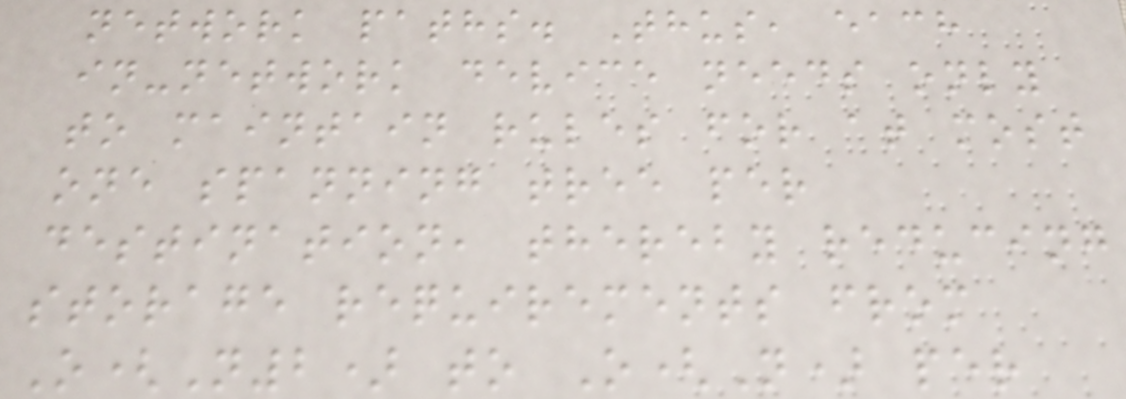network paths. Thus, each
in-network device needs only
to maintain rules for at most
one spanning tree per
destination, thereby reducing
storage requirements from
O(N2) to O(N) per
